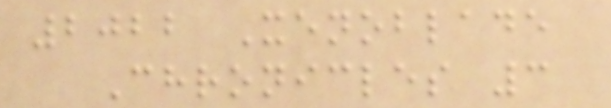2022 Xenoblade
Chronicles 3
